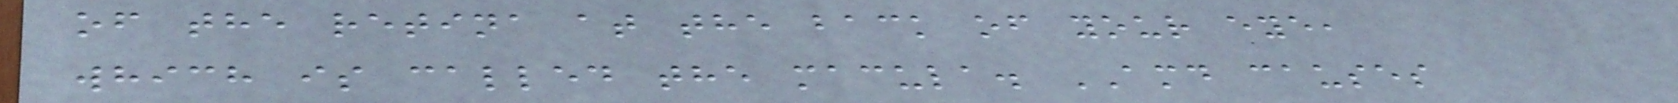of the retina at the back of your eye,
which is called the macula. AMD causes
